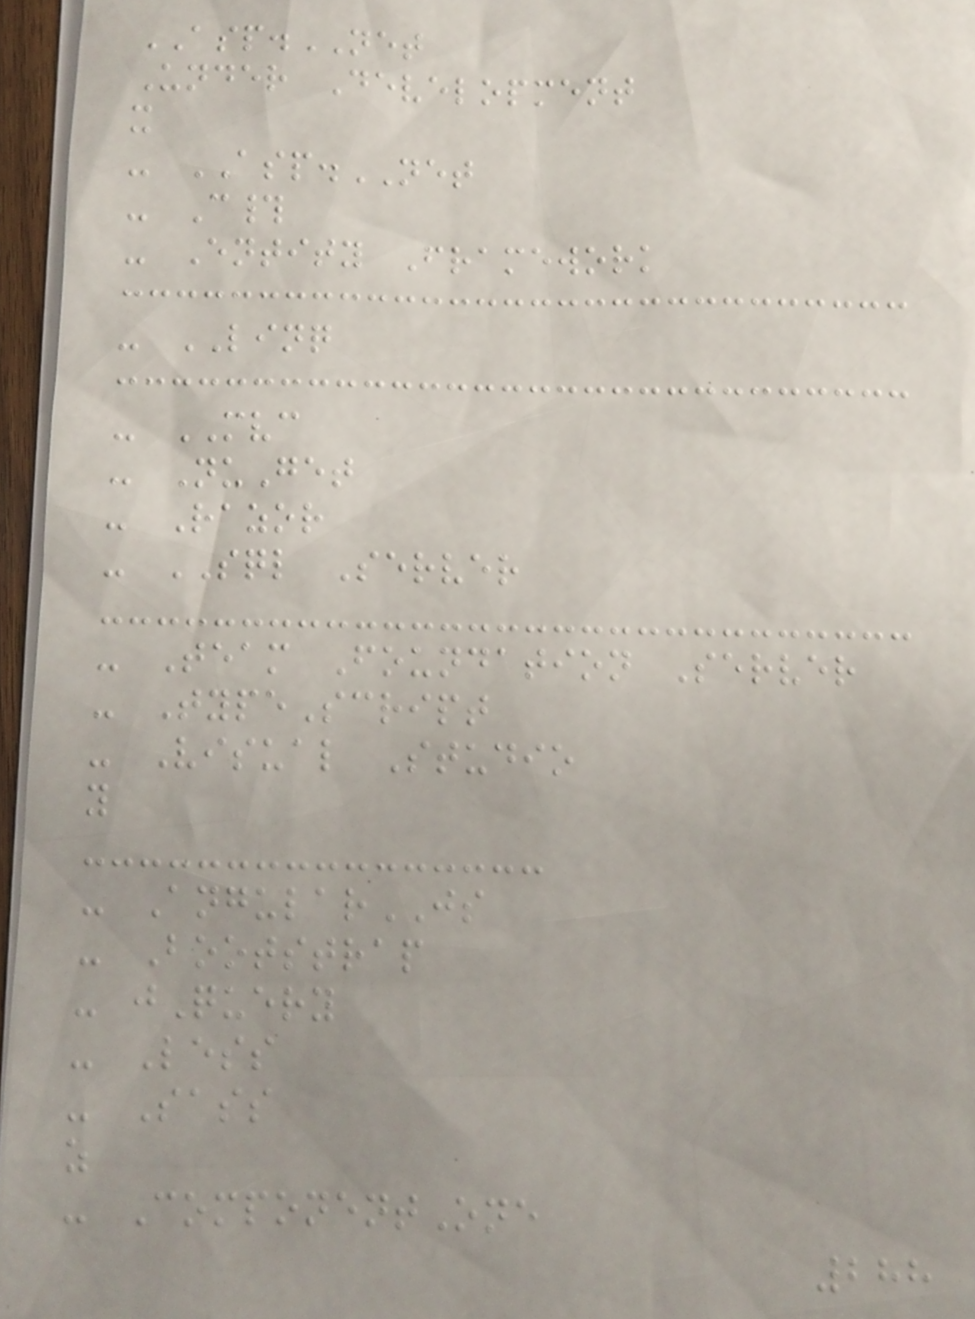ASP.NET
Under Development
x
- ASP.NET
- C#
- Entity Framework
- LINQ
- MVC
- NuGet
- Razor
- SQL Server
- Team Foundation Server
- TypeScript
- Visual Studio
y
- AngularJS
- Bootstrap
- jQuery
- Less
- Sass
z
- ComponentOne
288
